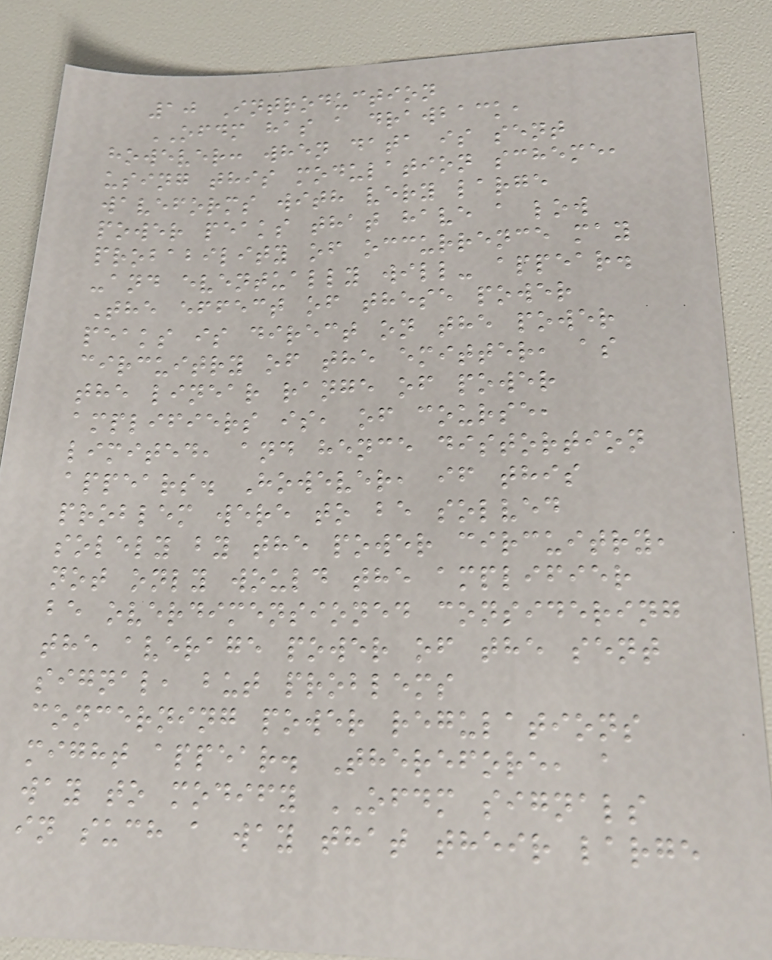10 Introduction
OFDM has a drawback,
however: when data is sent
using this modulation scheme,
waveforms with very large
power peaks that have a low
probability of occurrence may
-and eventually will- appear.
The effect of these power
peaks is direct on the power
circuitry of the emitter, as
the linear range of power
amplifiers is, of course,
limited, and hence distortion
appears. However, if this
problem were to be solved
solely by the power circuitry,
not only would the amplifier
be overdimensioned considering
the average power of the sent
signal, but problems
concerning power regulations
might appear. Therefore, a
way to modify OFDM signals
in such a way that their large
